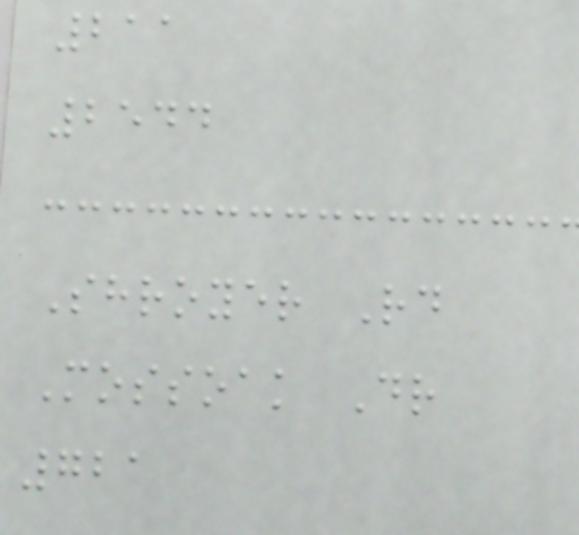211
2544
Shroyer Rd
Mossoak Dr
721
